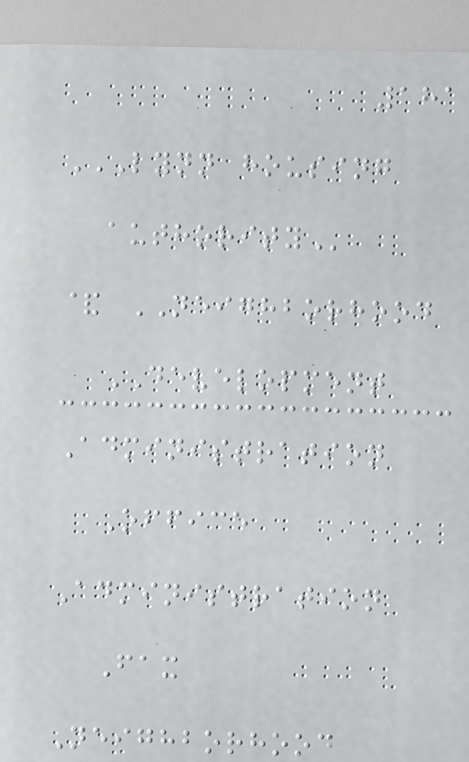181
LYNN HOUSING
AUTHORITY
& NEIGHBORHOOD
DEVELOPMENT
Administration
Office
Administration
Fax
Neighborhood
